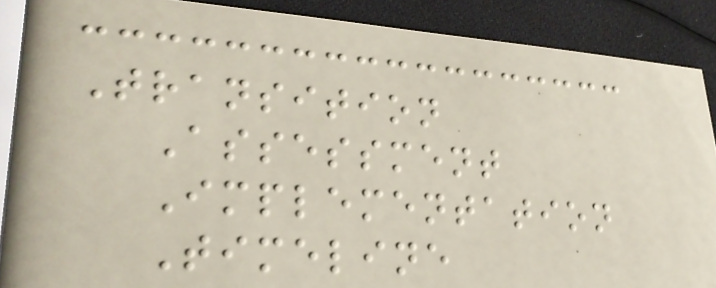Transition
Assessment
Implementation
Timeline
